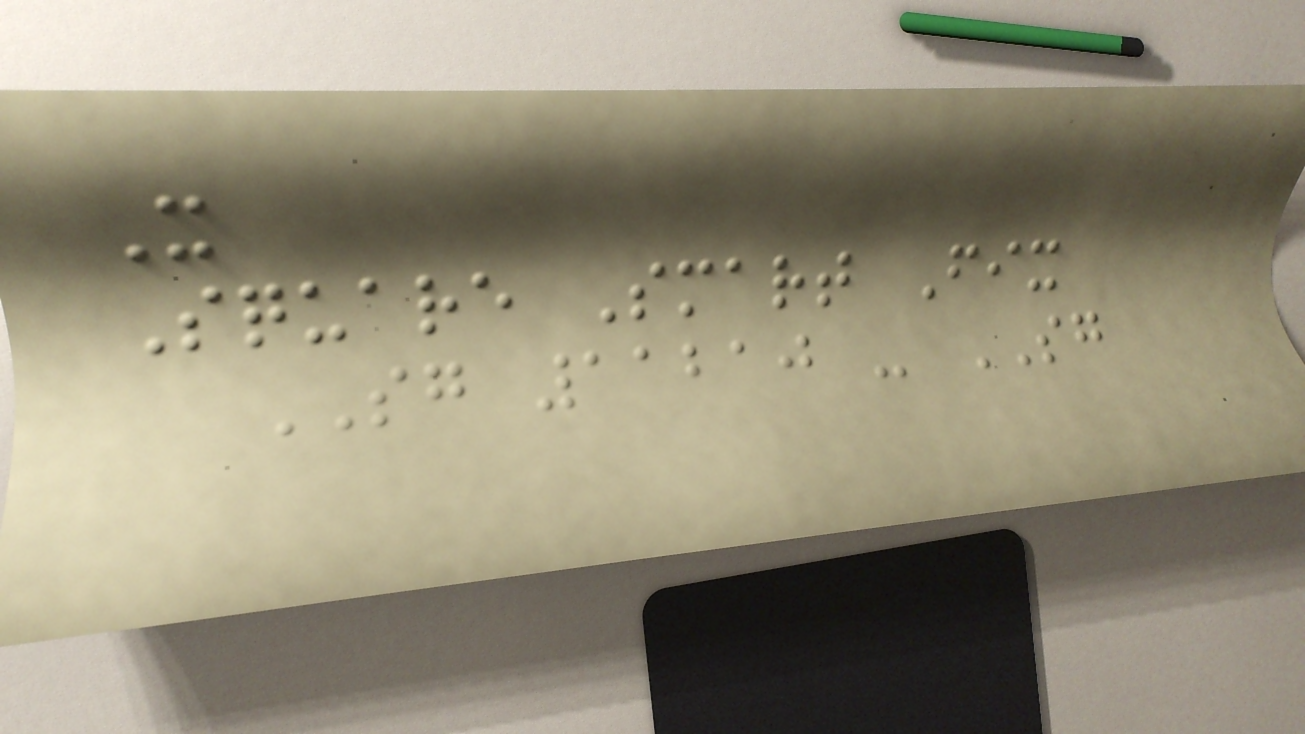X
Square Smart Fix
SG 11210 - SG
